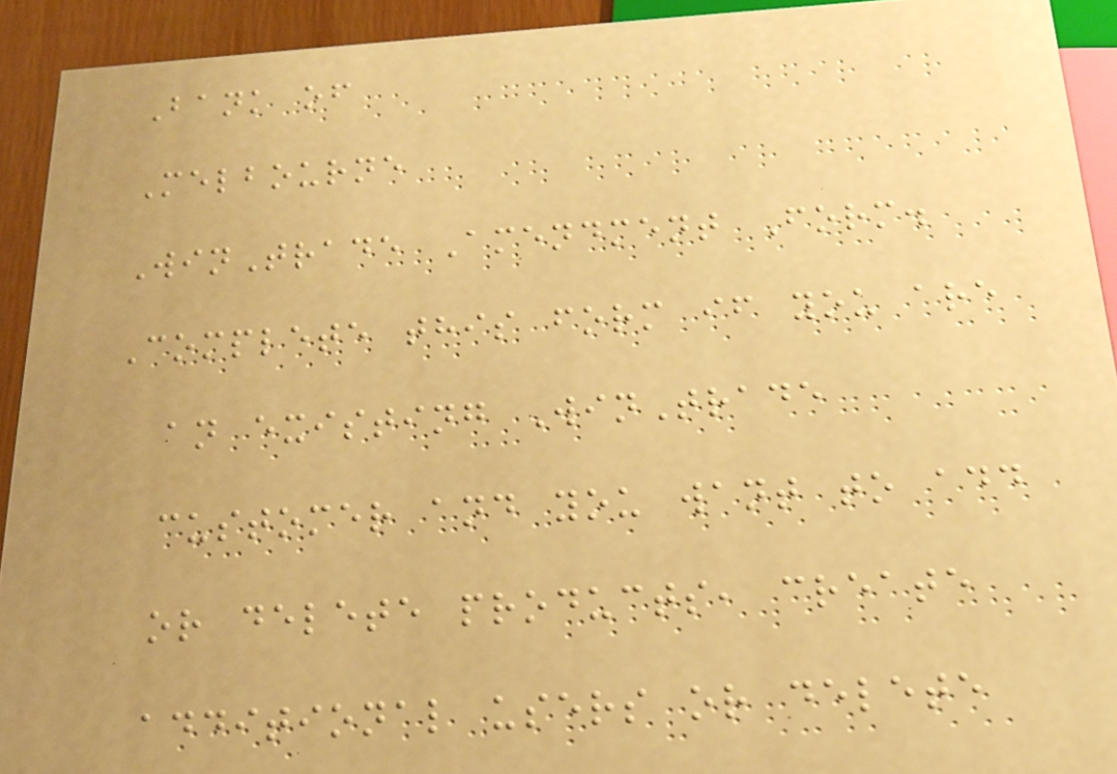Bank of
Melbourne
WinTrade Amendment Form.
Complete this form if you are
an existing WinTrade
customer and you want to add
or delete products, create
additional users or delete
